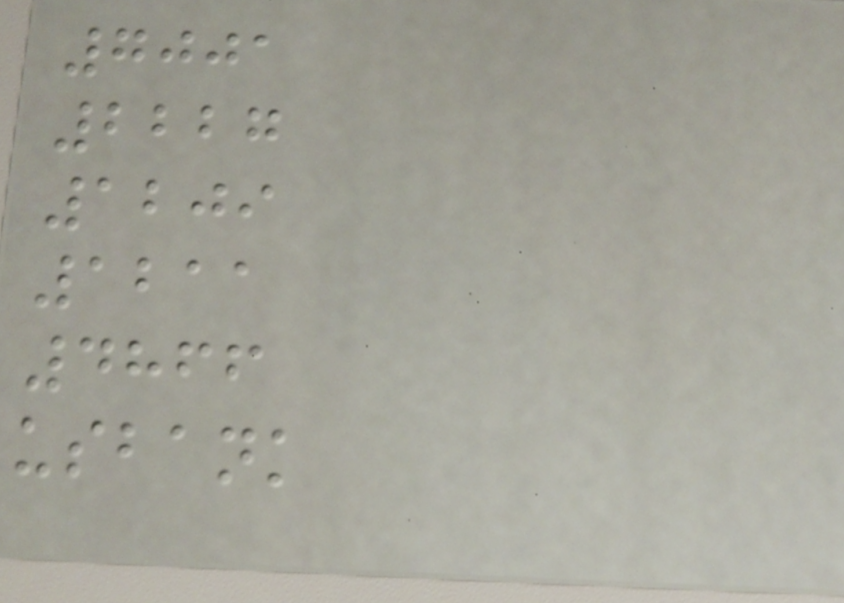7001
2227
1209
1211
4866
usbank
